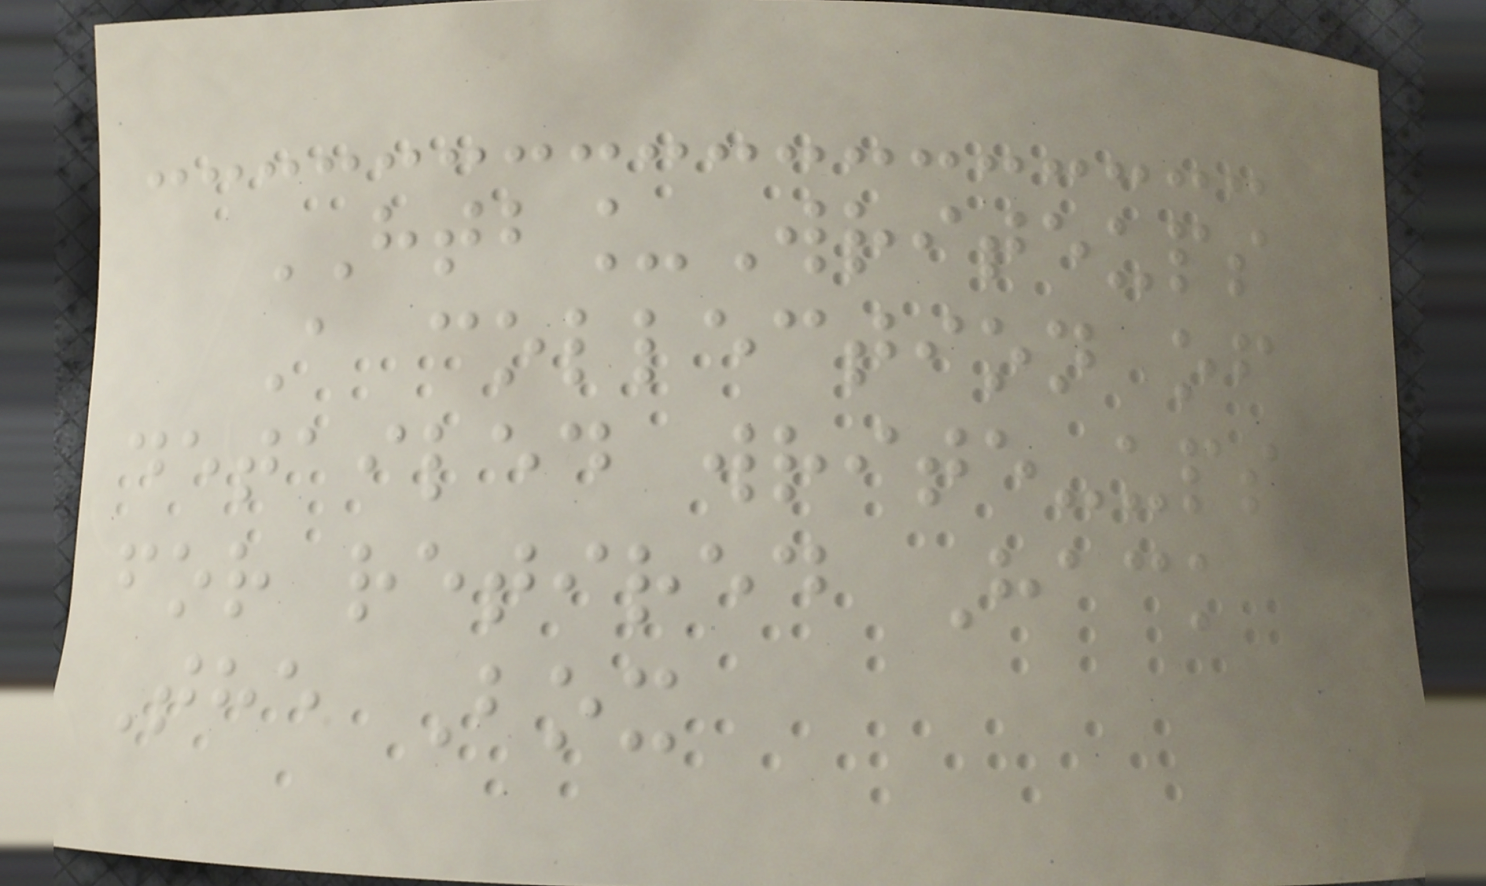HTB_Writeups
A collection of
detailed write-ups
for retired Hack
The Box
